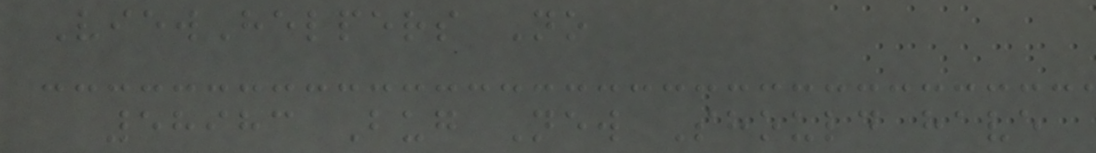ViewHelpers No
58983 Bug New Should have
